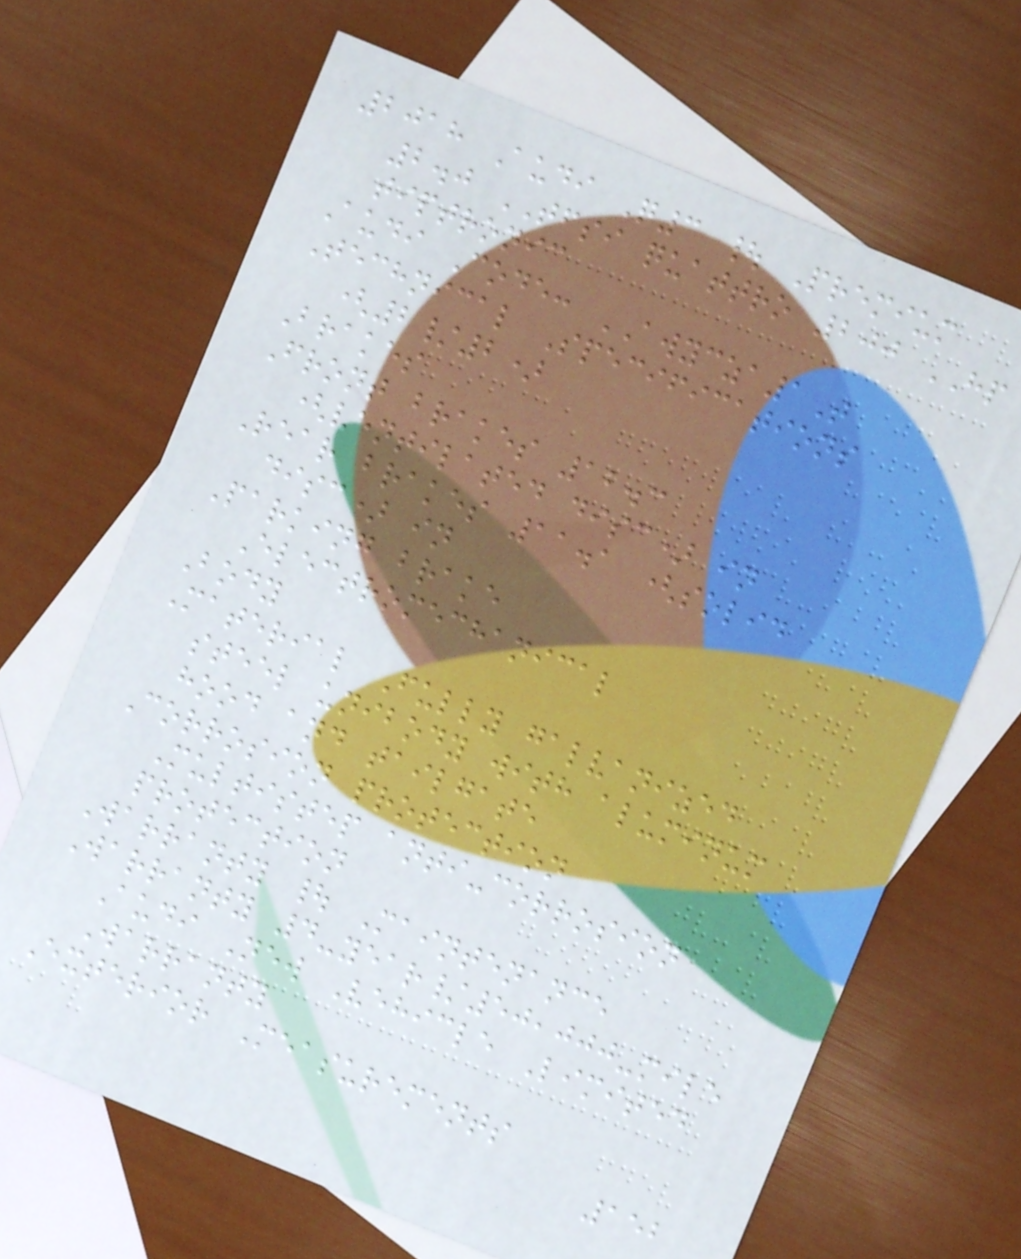2018 Audi Q3 | Premium
2.0 TFSI quattro 200 HP
tiptronic
Audi Code: AWYCZA1T
Technical Specifications
(2/2)
Brakes
Front brakes 12.3
(ventilated disc) in
Rear brakes 11.1 (solid
disc) in
Parking brake
Electromechanical
Body
Material Fully galvanized
steel unibody with aluminum
hood and tailgate
Corrosion protection
Multistep anti-corrosion
protection
Warranty | Maintenance
Warranty 4-year/50,000-mile
Audi New Vehicle Limited
Warranty
Exterior Measurements
152
